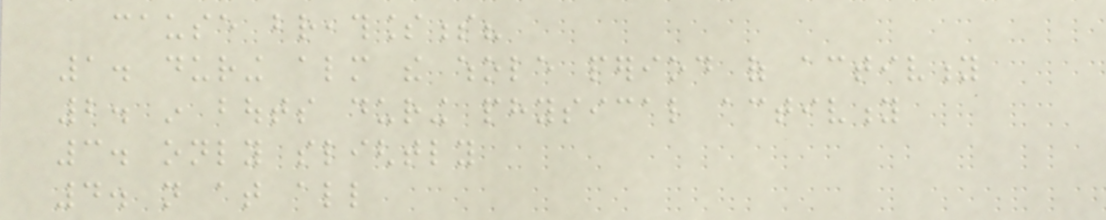cause breathlessness?
1. during almost the whole period of activity
2. in bouts during physical activity
3. only slightly
4. not at all
